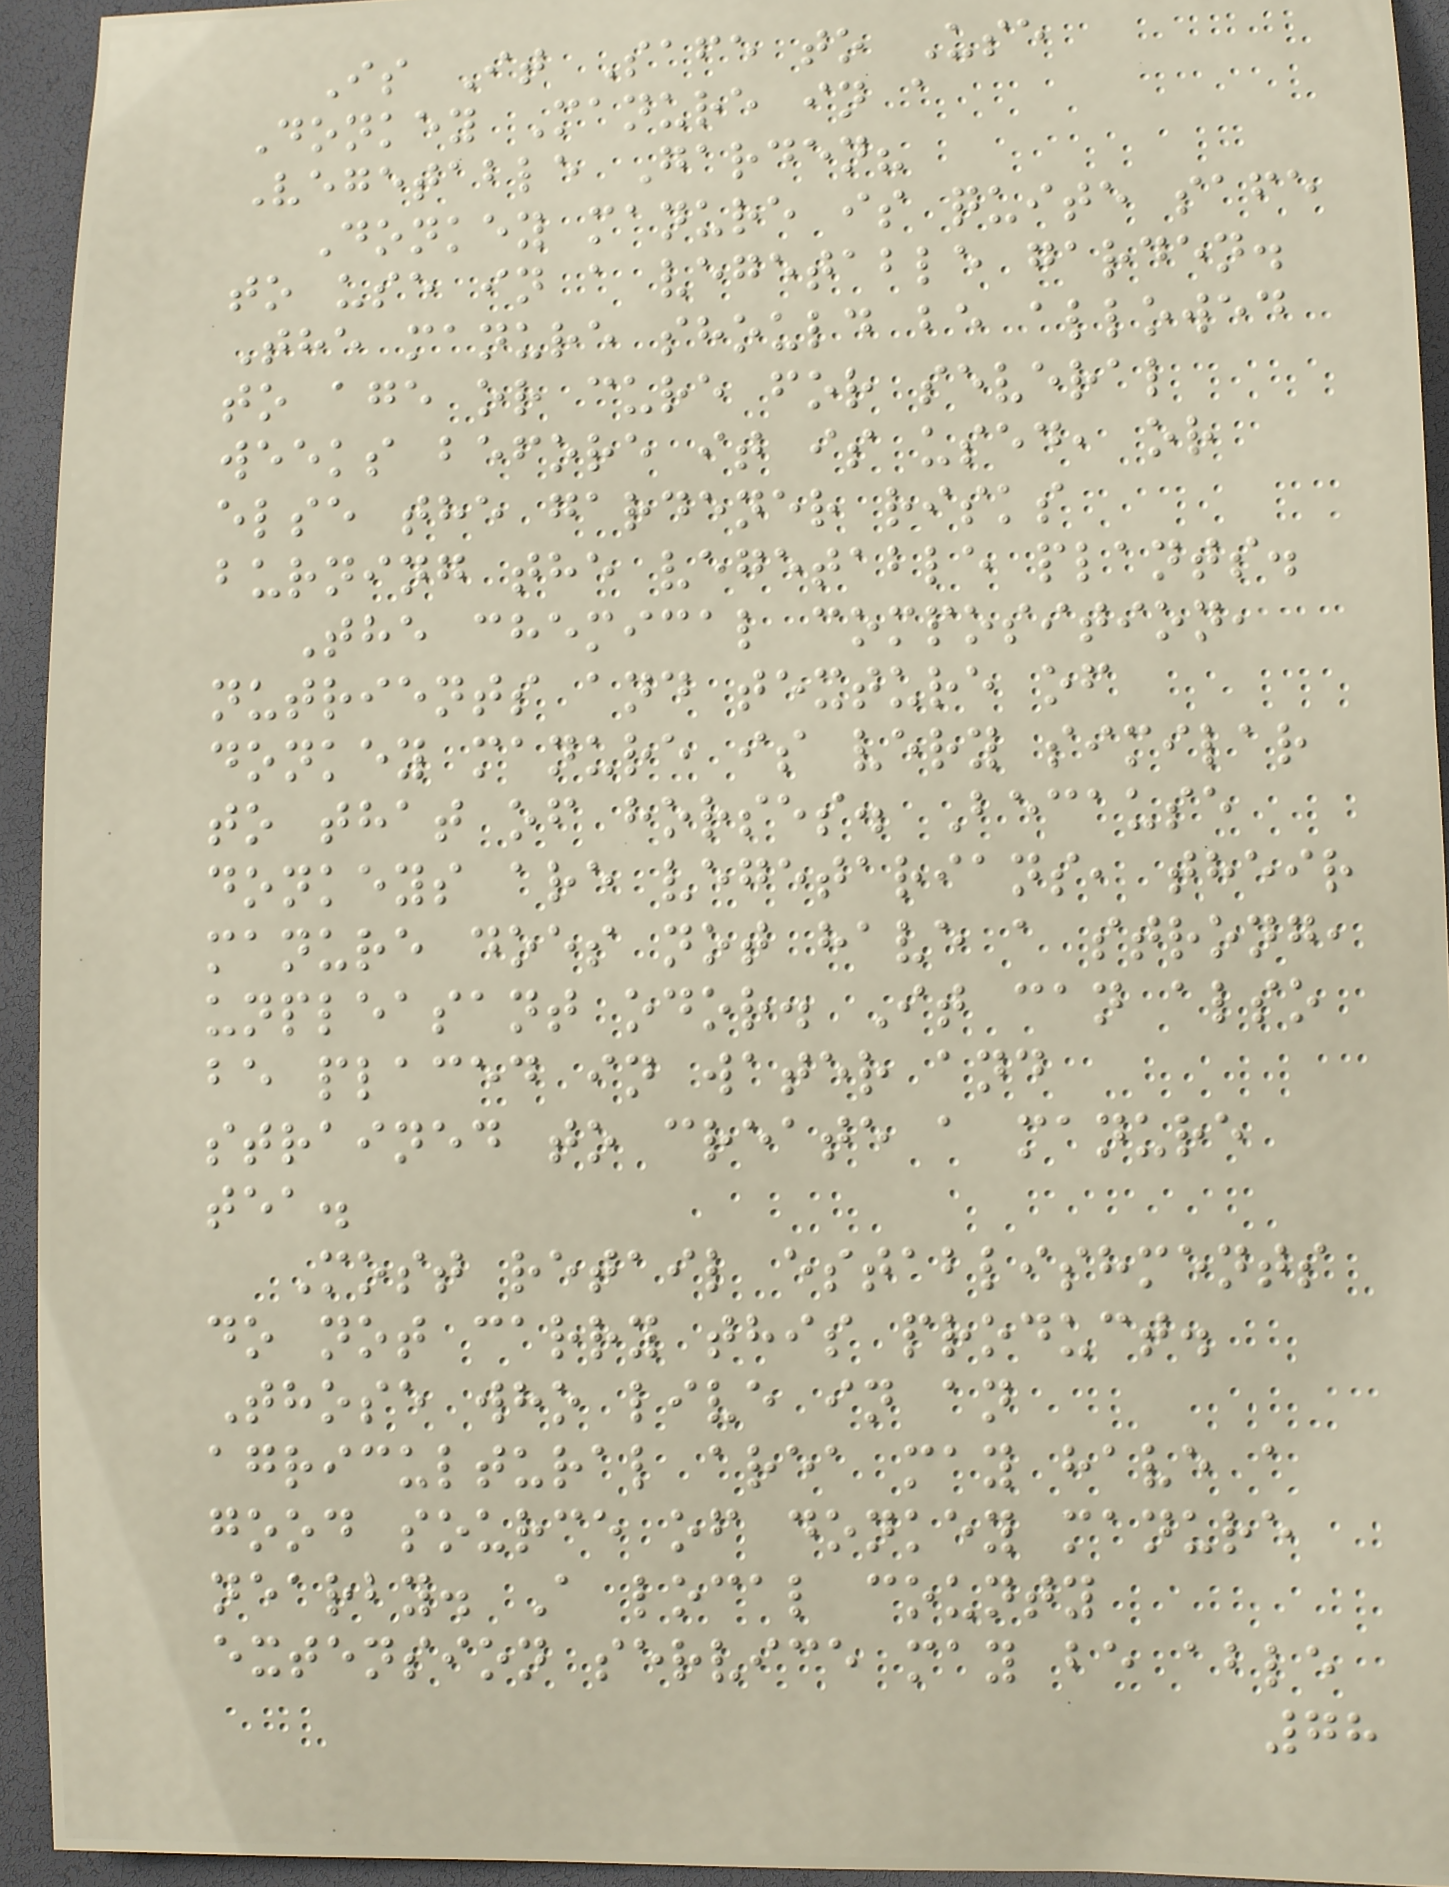Is It Safe to Use
Donkey Manure in a
Vegetable Garden?
Donkey manure is quite safe
to use in a vegetable garden.
The manure should be allowed
to age or cure for several
weeks before it is used, or
else the gardener risks
burning the vegetable plants.
The chemical composition,
nutrients and texture of
donkey manure is very similar
to that of horses. Because
donkeys are vegetarians, their
manure does not have a strong,
unpleasant odor. It can also
be placed in water and
strained to create a manure
tea.
Most retail establishments
do not carry this product.
Those who live in an
agricultural area may have a
good source of donkey manure
nearby. A local county
extension service may be able
78
